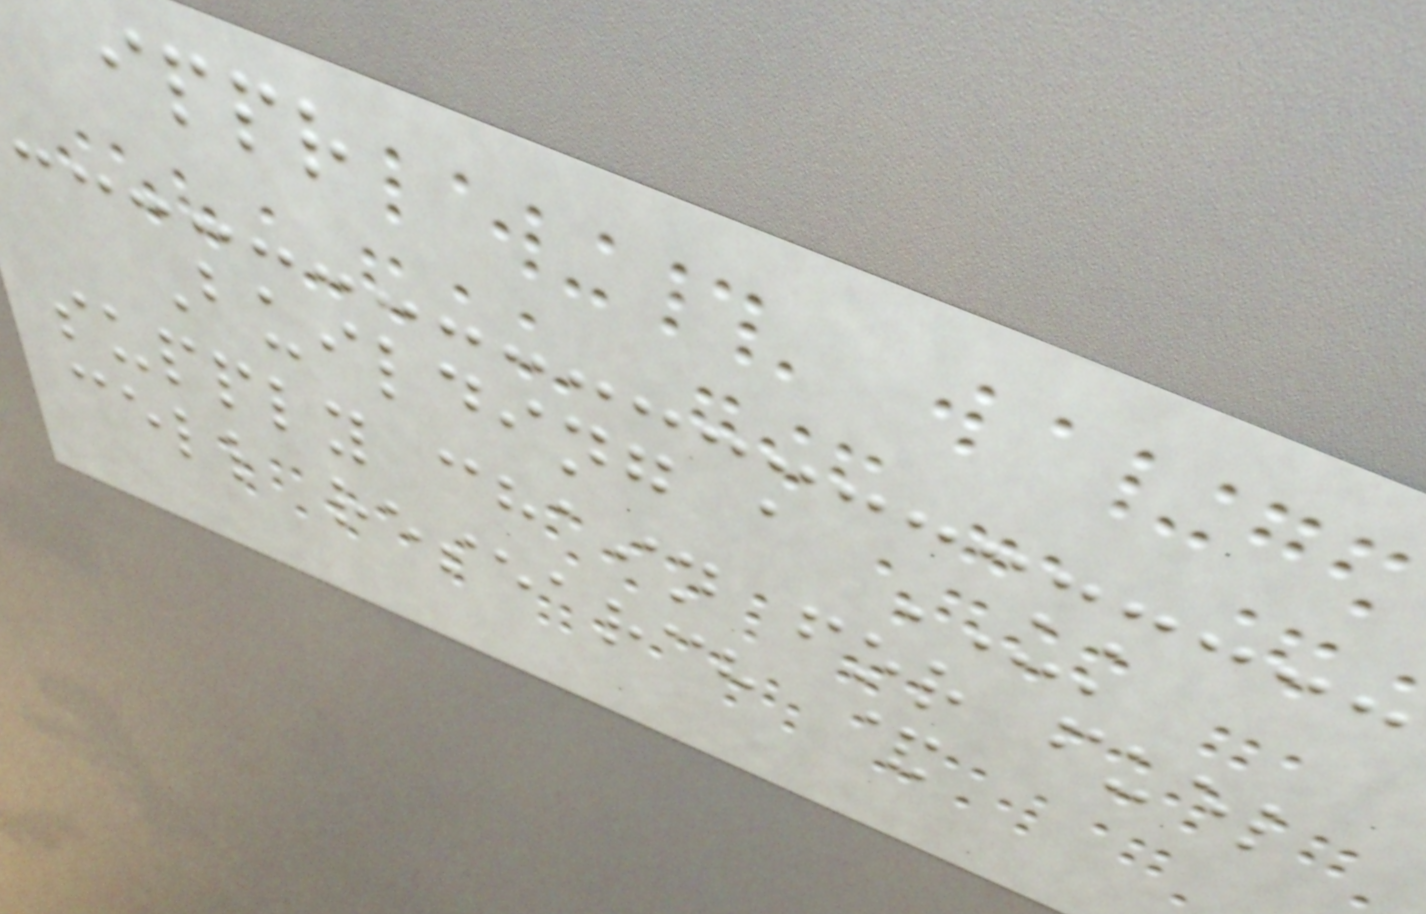ippr
Building a UK
supply chain for fuel
cell research &
